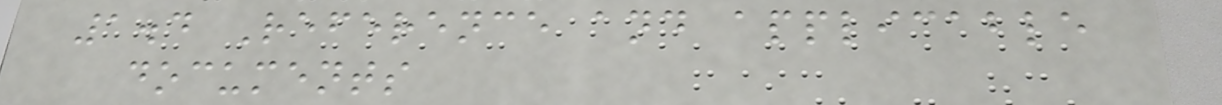1.4 Reference and applicable
documents
